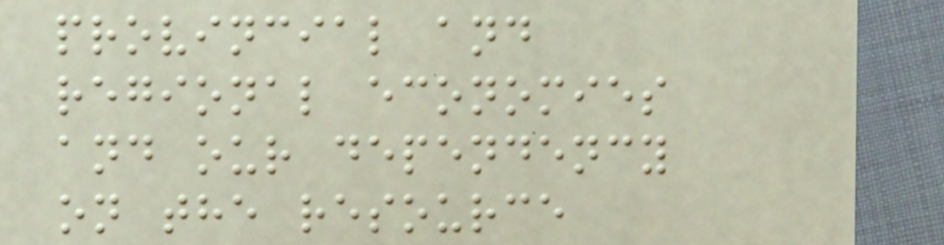provincial and
regional economies
and our dependency
on the resource
